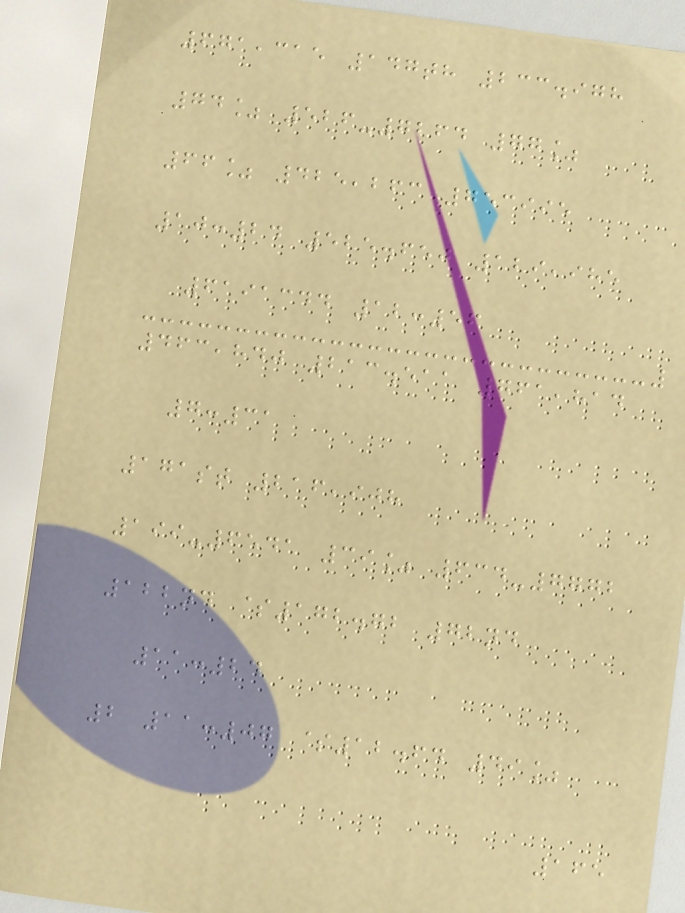671,315 147th 233.978
74% 526-7264 77%
66% 425,263 753995
10:24 525.650 129,985
6191344 12:56
463,840 213.511 761,814
7:31
171st 216,908
199-6541 39% 634-7772
122nd $172.72 72nd
11:24
2 11:07 $12.64 49%
165
